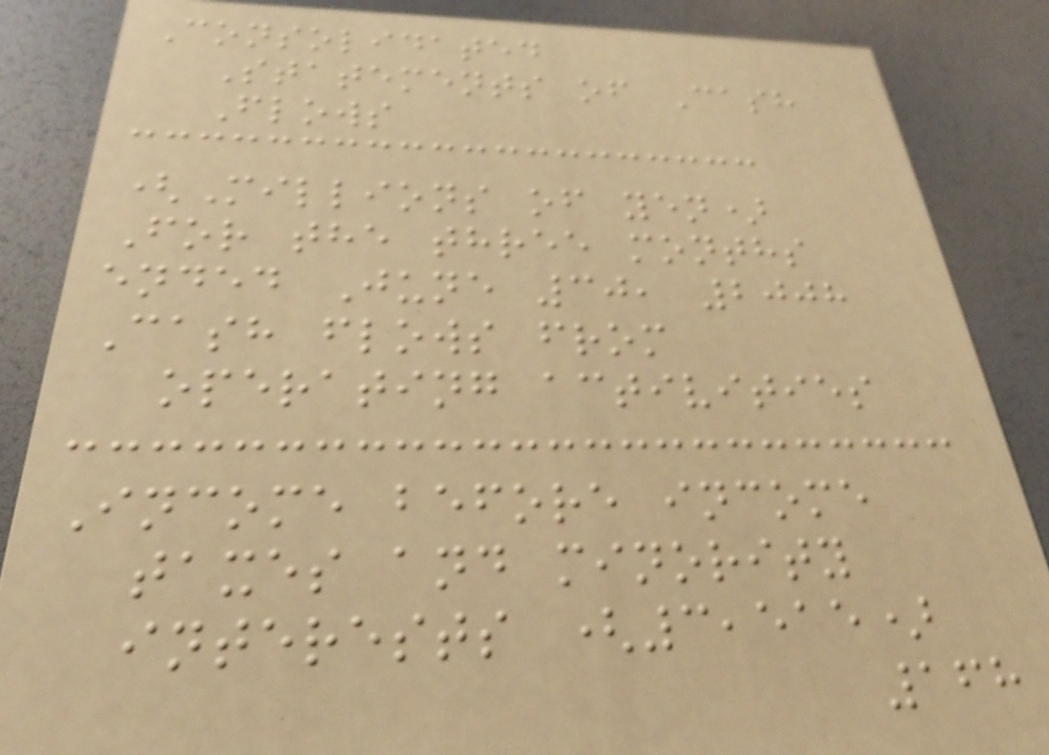Consolidated
Statements of Cash
Flows
(Millions of yen)
For the three months
ended June 30, 2008
Cash flows from
operating activities
Income before income
taxes and minority
interests (3,515)
168
